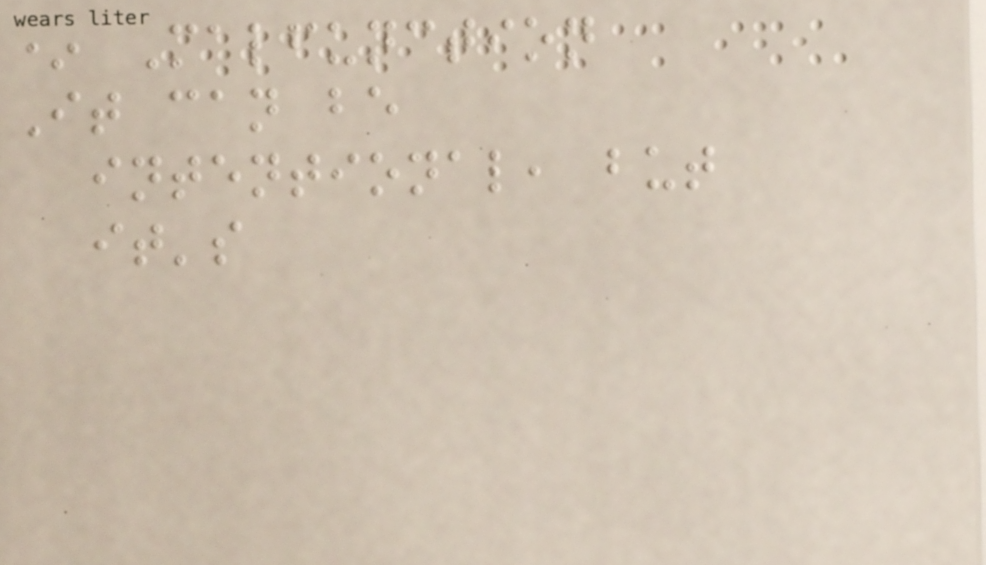* Malfunction
It can be
intentional, but
it's
